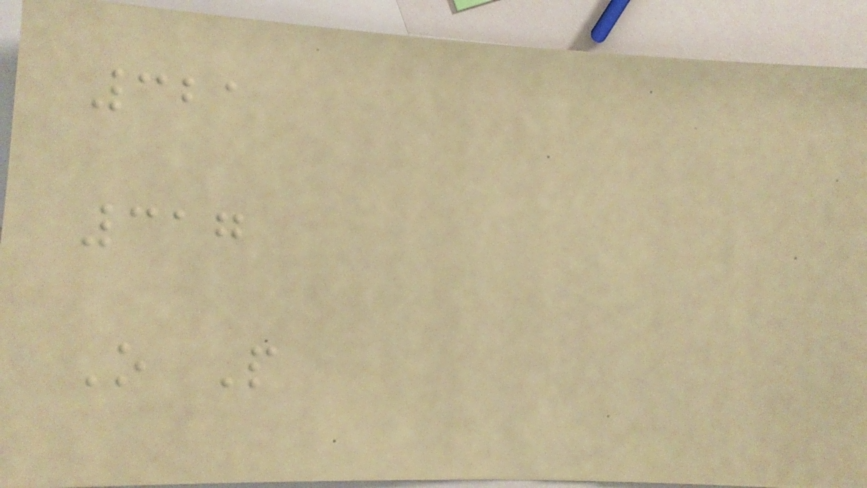321
317
O P
